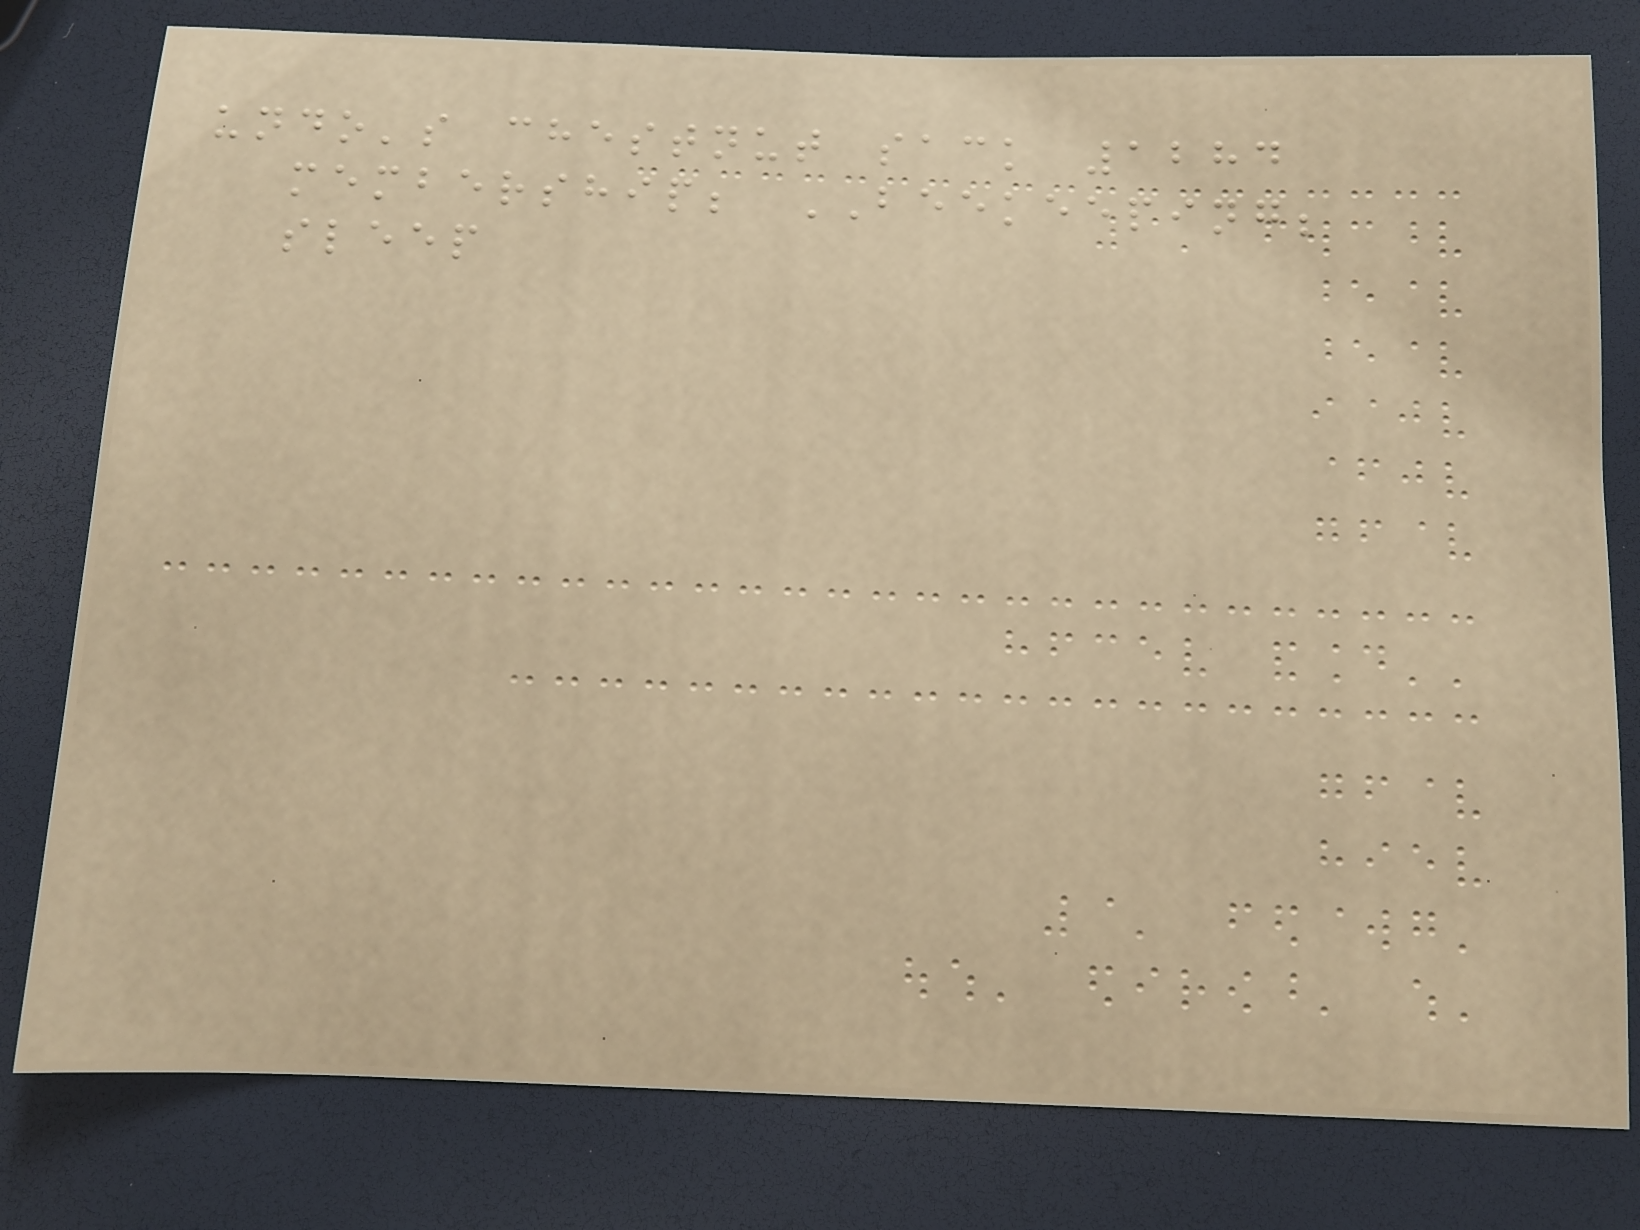undo's chestnut sack 1284
membership; BEEKEEPING;
sleep
